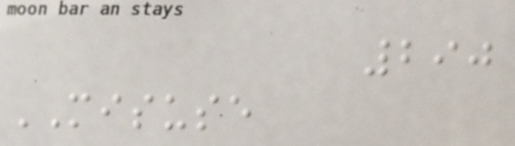290
MISUSE
